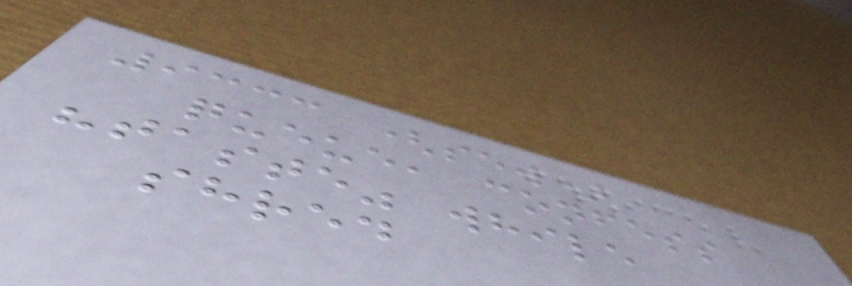9333 (sew)
queue, confess
"taste" while
shred
